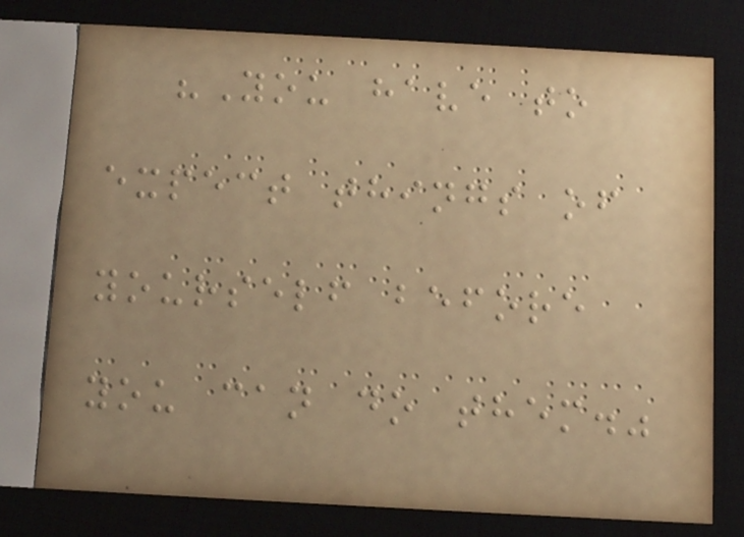"You have to
expect things of
yourself before
you can do them."
